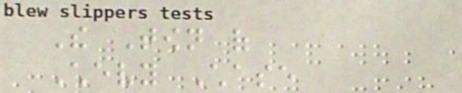The Town of
Chevy Chase
